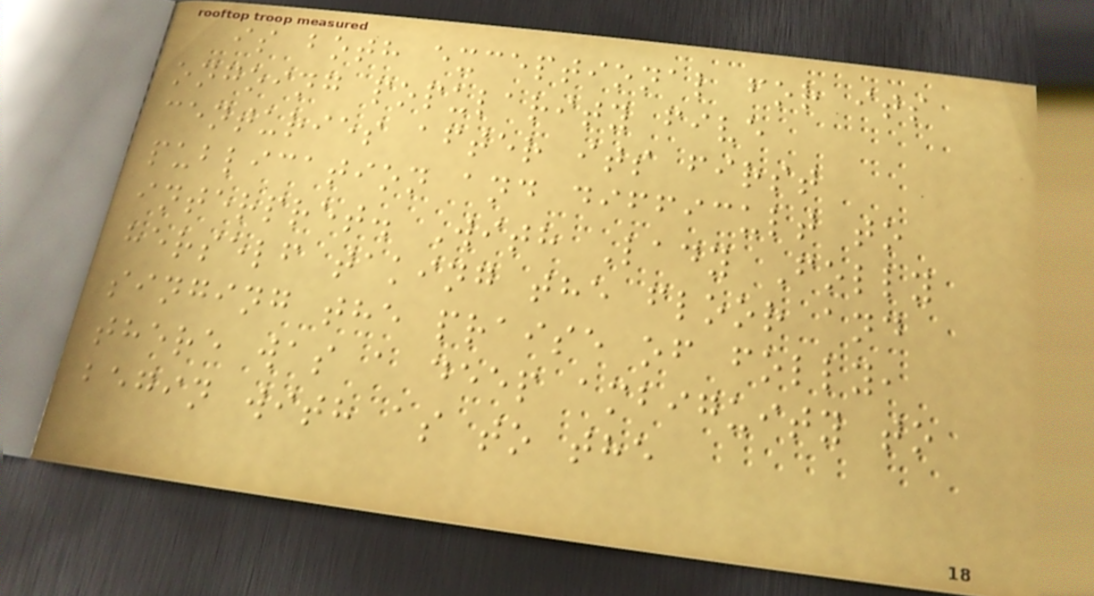is both exceptional for its
ongoing popularity five
centuries after its first
publication and difficult to
interpret. With Lady Folly
herself taking the floor and
singing the praise of folly,
there was a deep ambiguity to
begin with as to the
